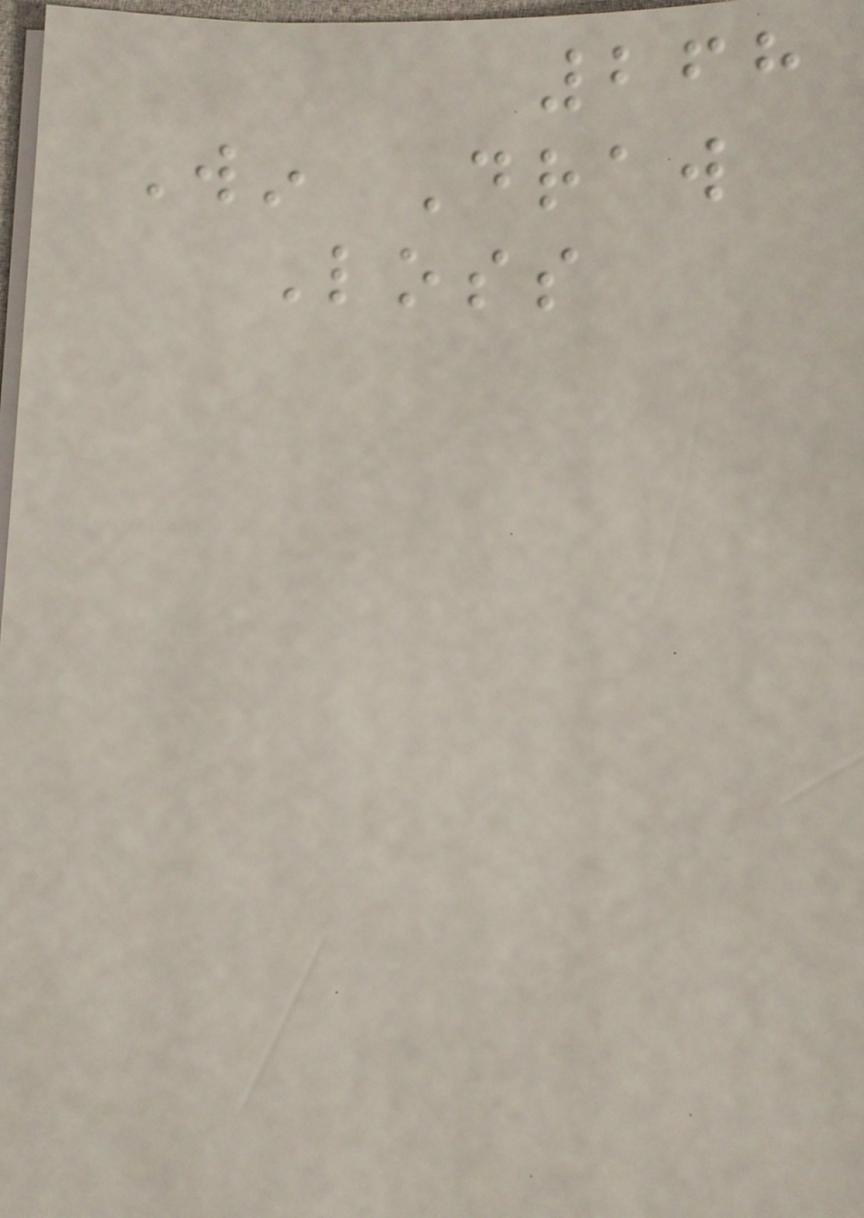268
Win Draw
Loss
